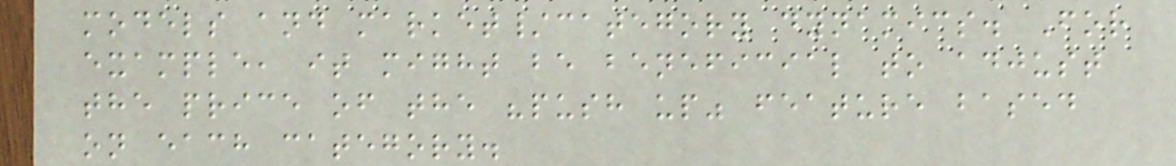models and market/category dynamics. For
example, it might be beneficial to adjust
the price of the "push up" feature based
on each category.
